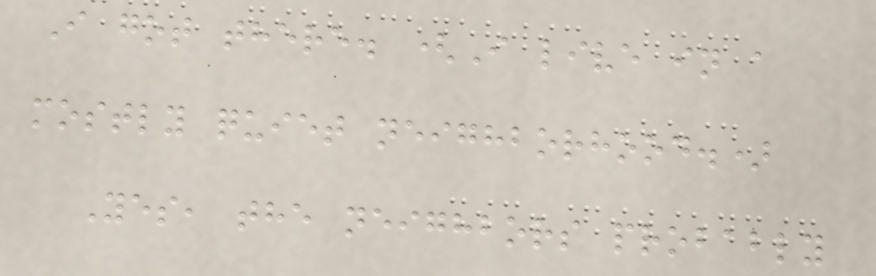I got there. (I live in a
mostly quiet neighborhood.)
Yes, the neighbors probably
